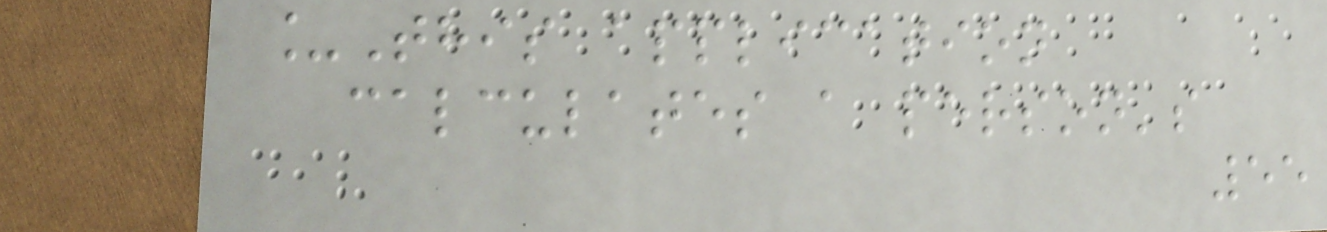_This application
calculates a person's
55
